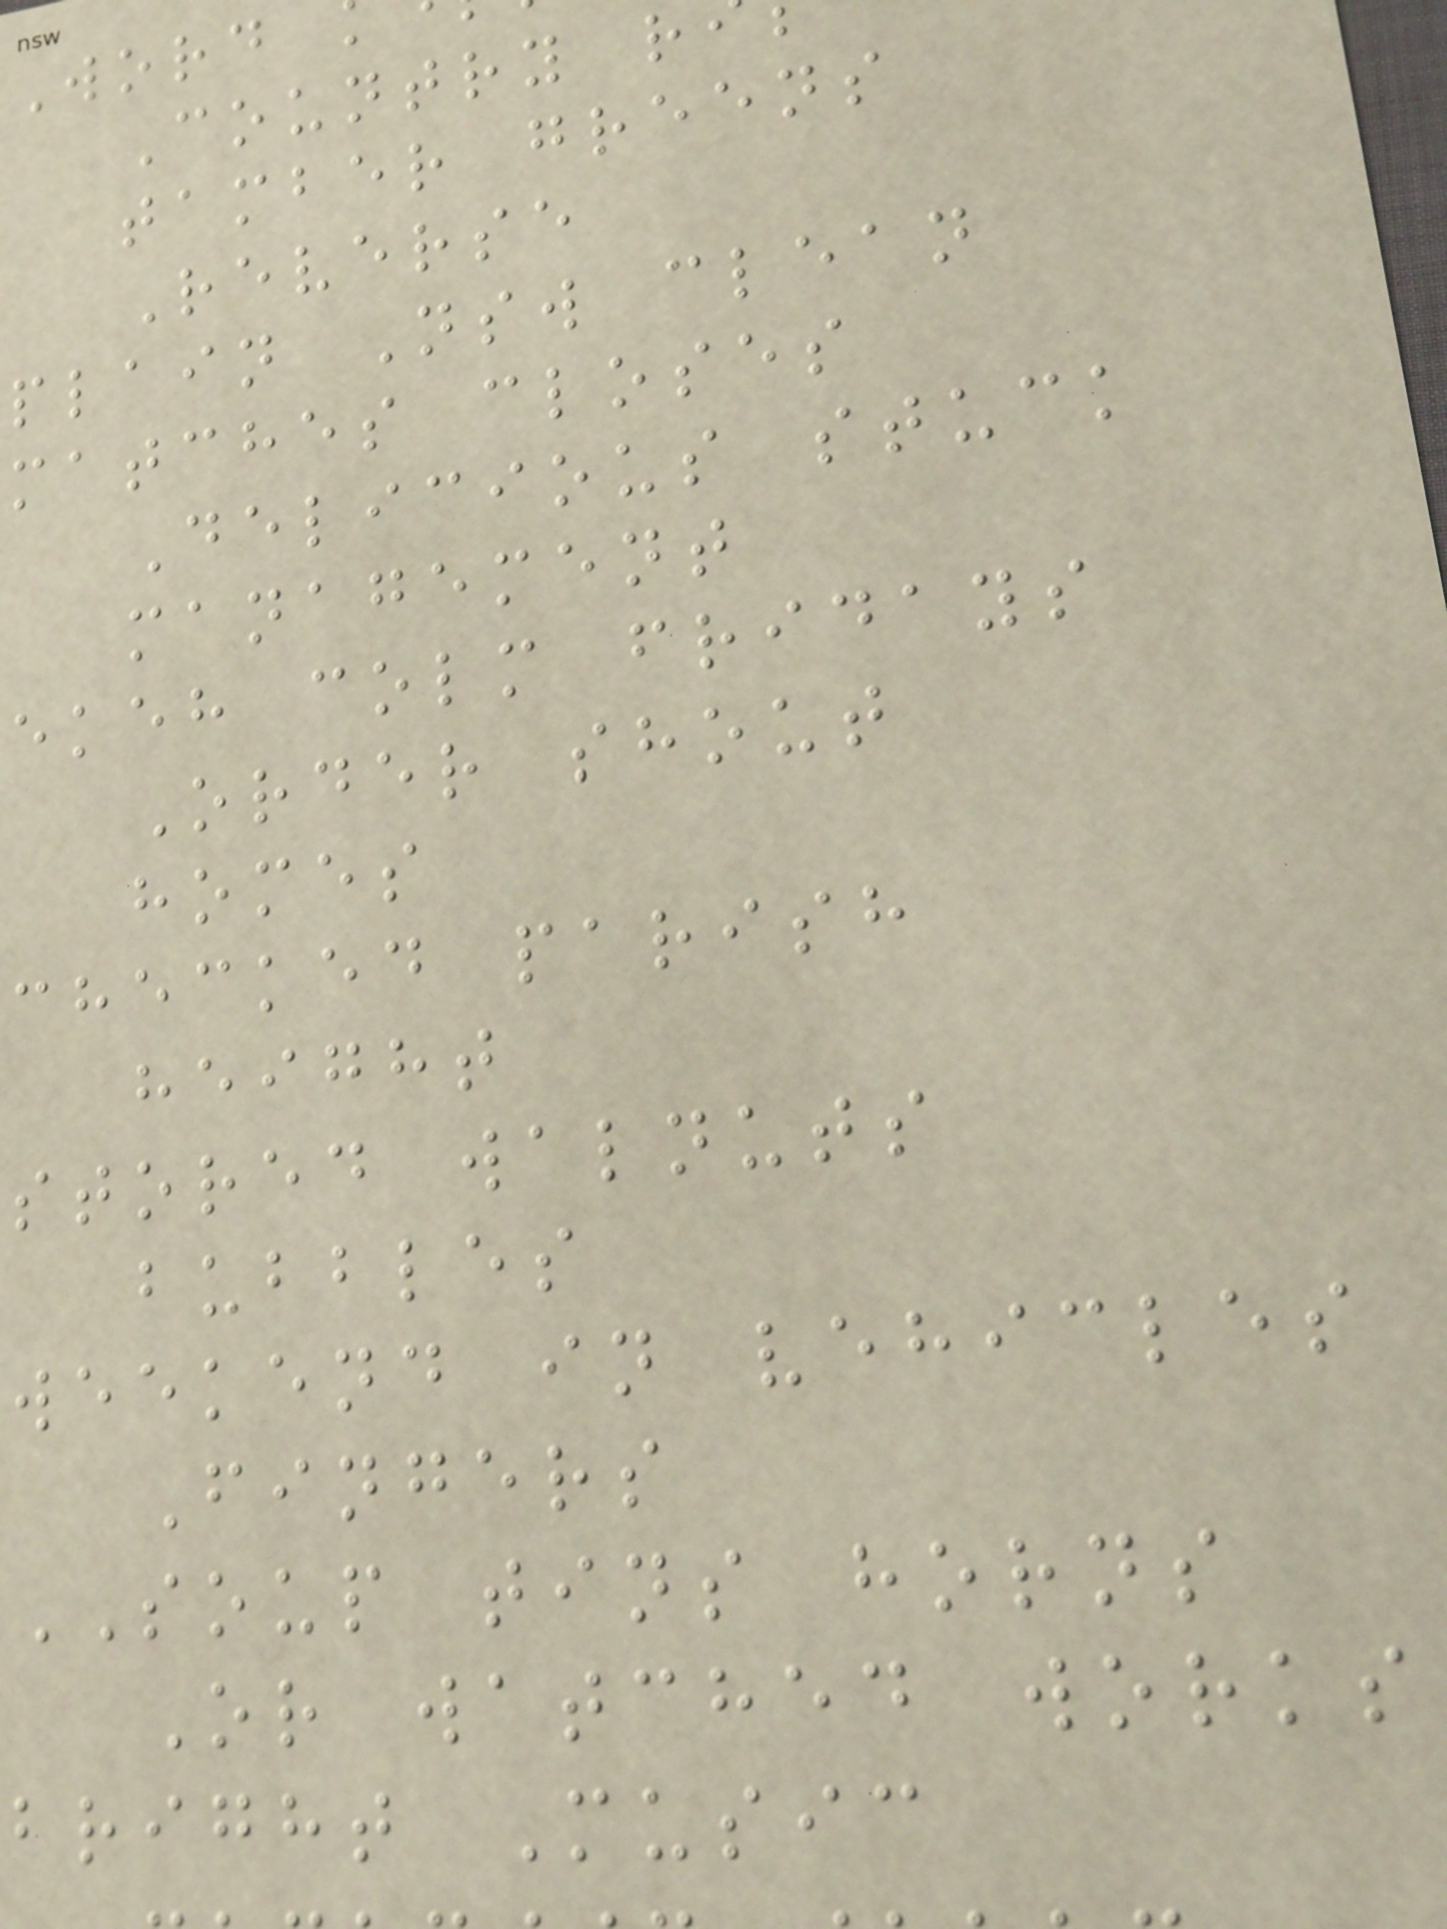Word
Country r
tamber greens
Reverse
plain Nsw clean
matches closes
Delicious stuck
management
ekeh colm fridays
Order shout
homes
checked parish
height
stored walnuts
bubbles
weekend in vehicles
Fingers
SOUP tins horns
Or watched works
bright Music
